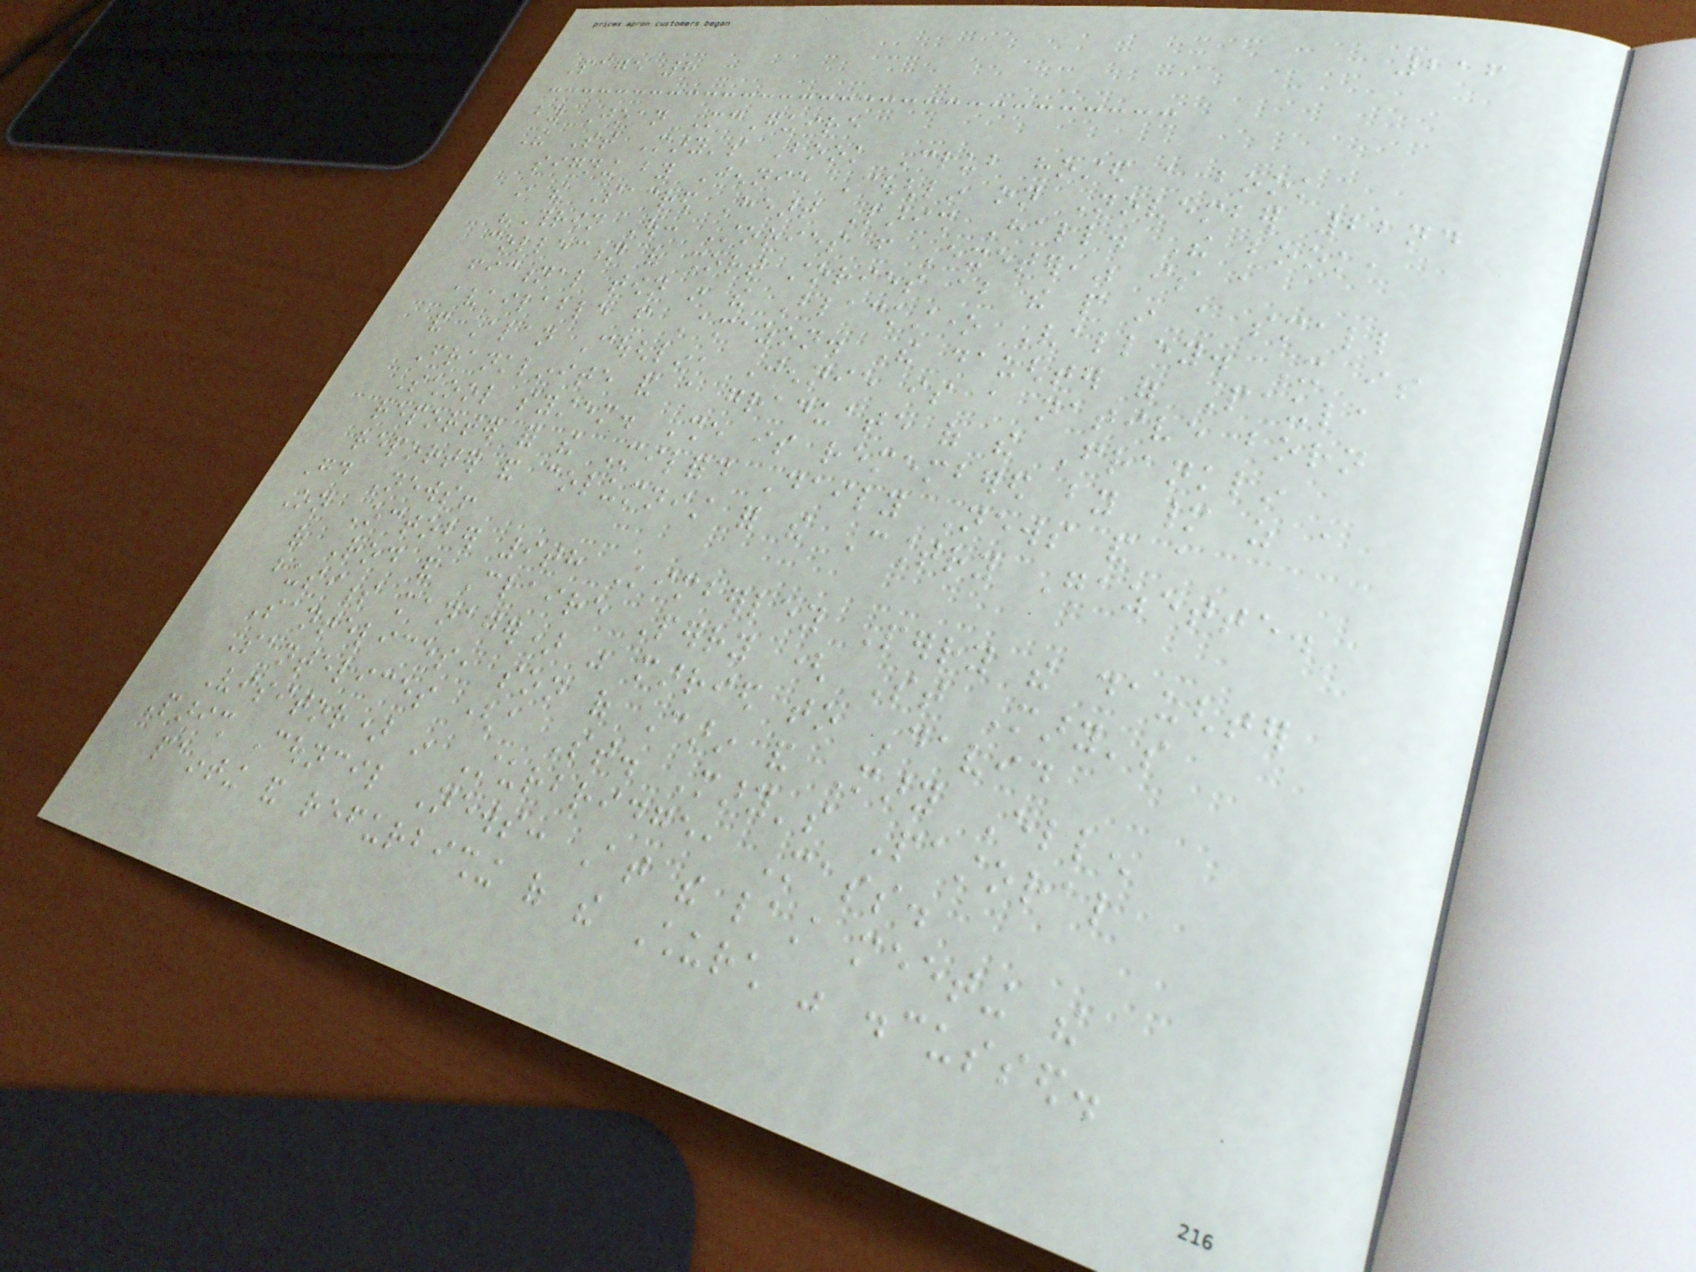216
Page 8
by Joan McGuire
The St Mary's Book Club hosted a book
signing by Jennie Coughlin on November 22nd
in the Sacred Heart Parish Hall. The book,
"Thrown Out: Stories from Exeter," is a
collection of short stories about the people in a small
fictional town in the Blackstone Valley. It is
available from Amazon. The daughter of Paula
and Alan Coughlin, Jennie is a native born
Franklinite and a graduate of the Franklin
School system. She is remembered by many as a
reporter for the Milford Daily News and a
reporter and columnist for the Country Gazette.
Good News!
On October 9th Kimberley Perry the daughter
of Rod and Claire Perry ( St Mary's
business manager) was married to David
Santelices, son of Carin and Mary Ellen
Santelices (a St. Mary's Pastoral
Visitor) in Sturbridge, Mass.
Parish Council News: At the last meeting the
painting and refurbishing of the Church was discussed.
